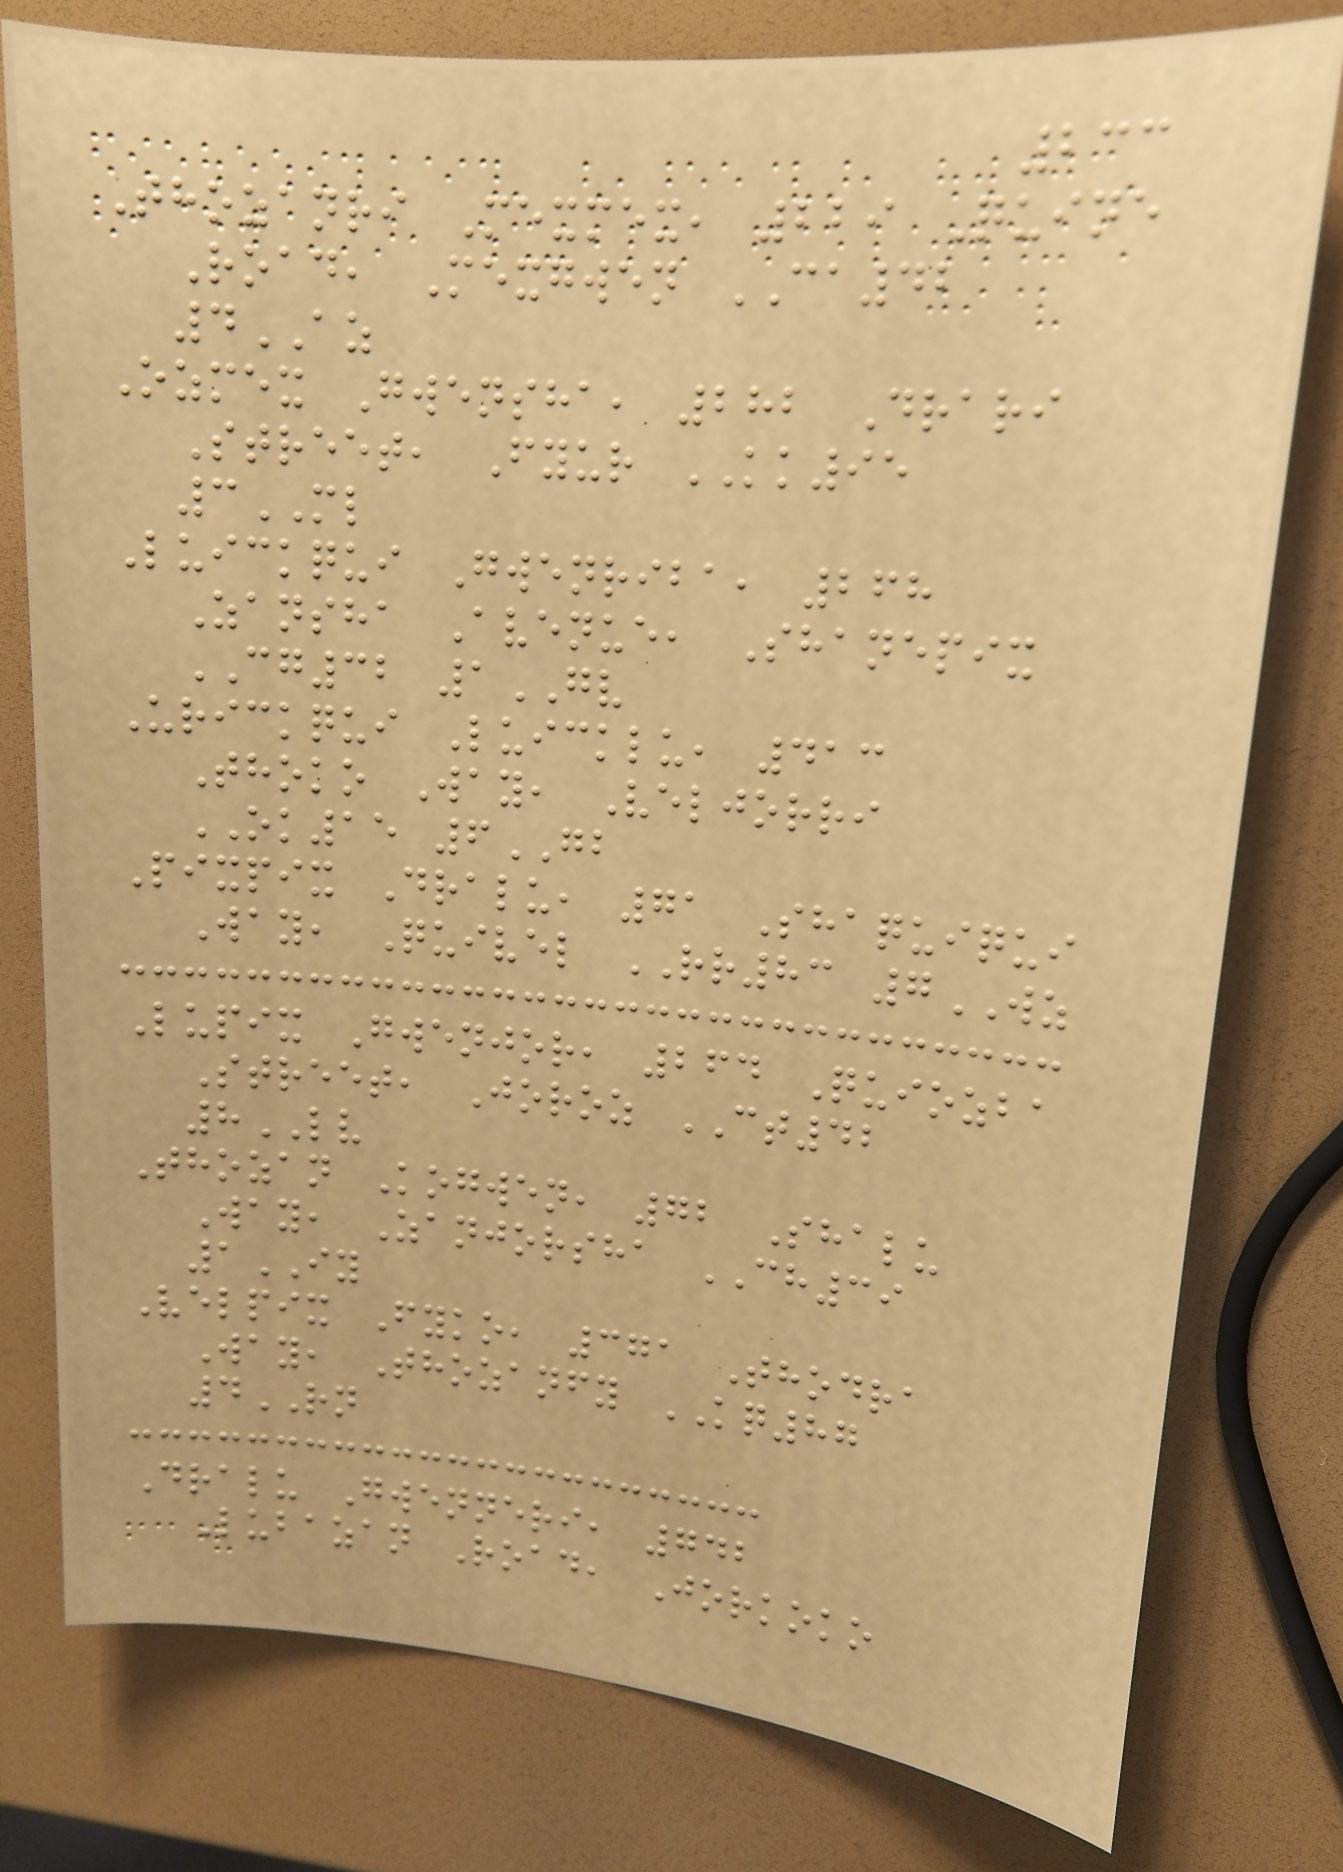233
Thozanri Mexmex, 229 Quine
Road, Mexgwen CA42
4AZ
Ozmex Gwensha, 282 Drari
Street, Fyur KK95
3ML
Luickqui Gwenriba, 268
Zansha Avenue, Shanepix
CG32 1GV
Urickqui Luicklu, 413
Thoko Way, Veljorri
OK15 6GB
Pixpix Dralu, 71 Shaquiqui
Way, Quivel RR83 7WZ
Lupix Gwenjor, 264 Quiozba
Street, Joroz CT42
8LV
Thozan Kogwen, 72 Shalu
Way, Zanjorsha CH39
1IY
Velpix Fyko, 371 Thodra
Way, Thozanfy KQ87
4RN
Dralu Gwenneri, 742
Lubazan Road, Jorkoko
